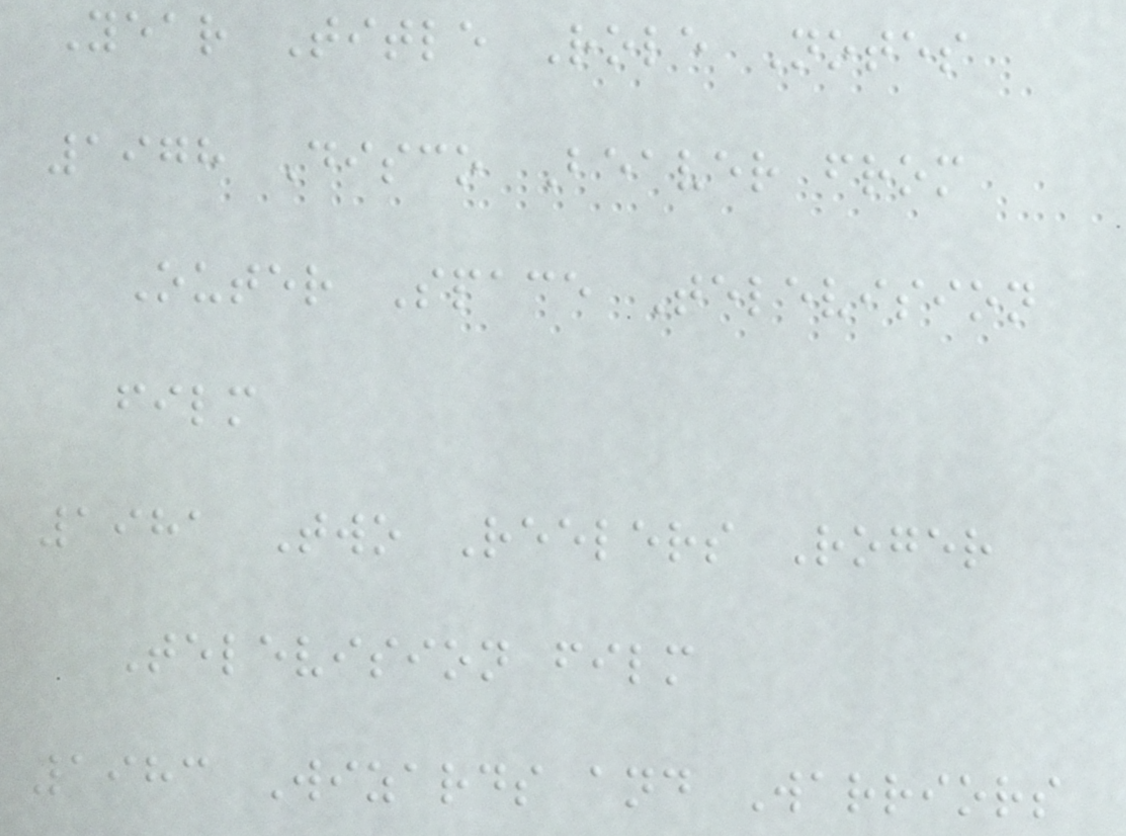Year Title Role Notes
1978 Disco Beaver from
Outer Space Television
film
1981 Two Reelers Roger
Television film
1983 Wizards and Warriors
